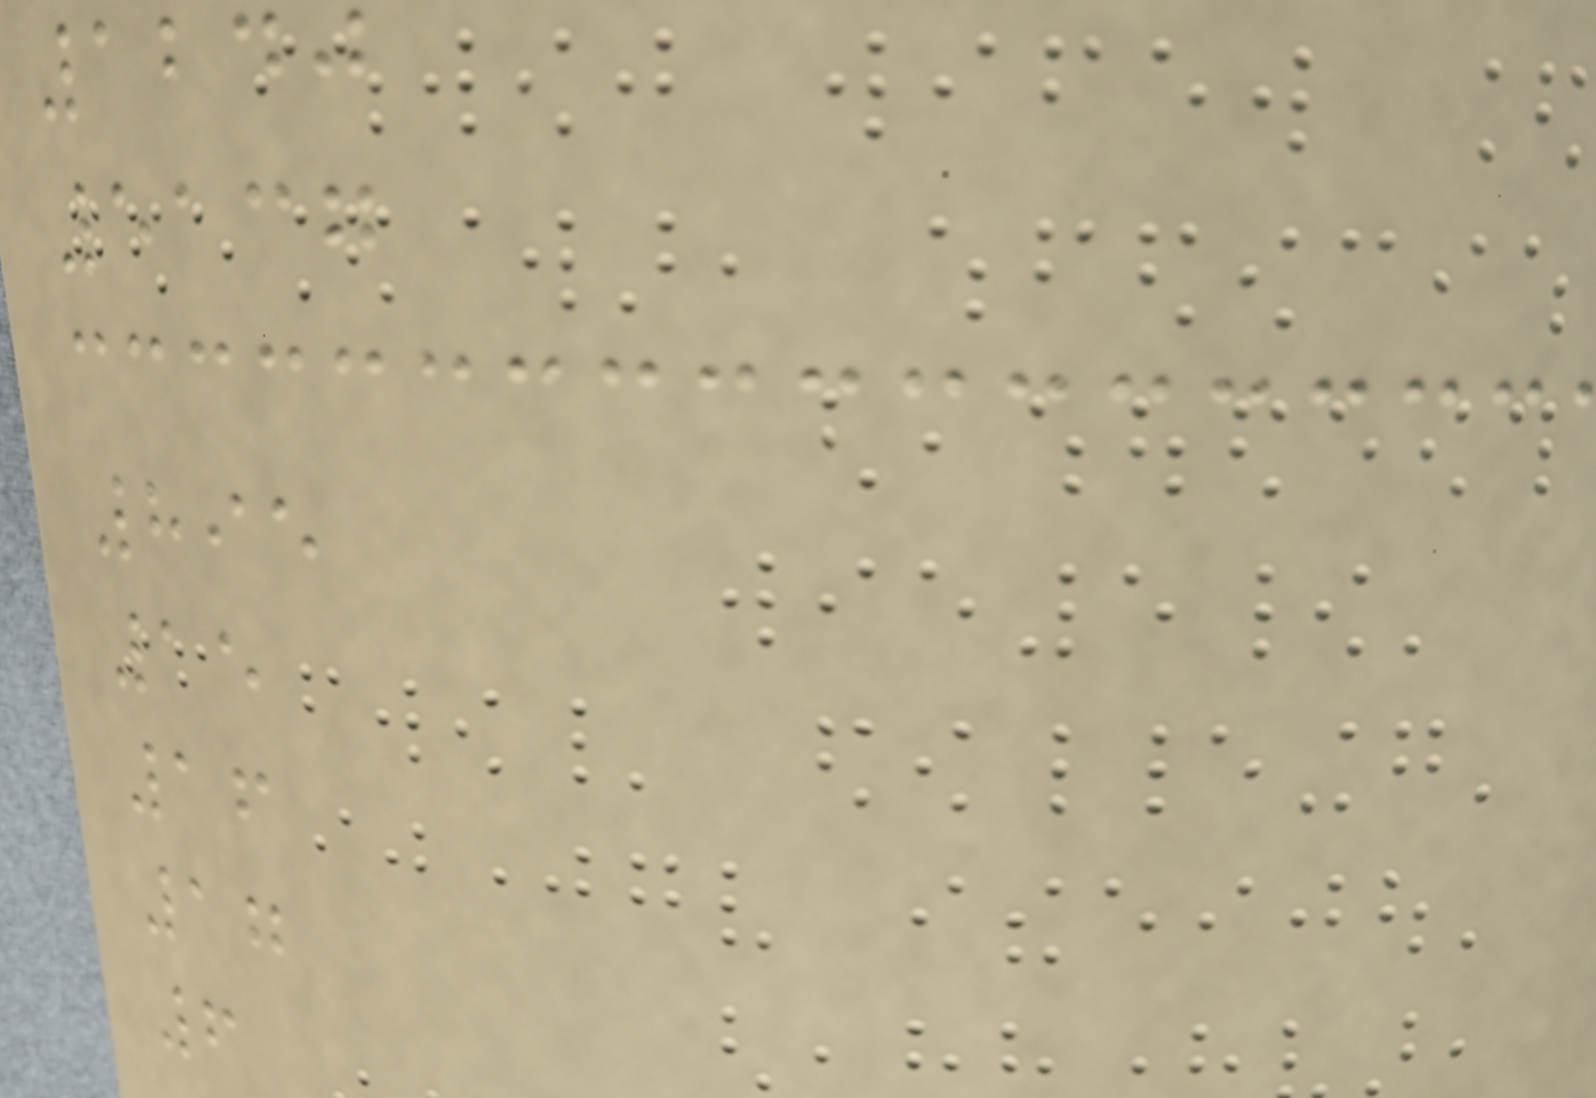1240
5137
895
15
16
17
6
